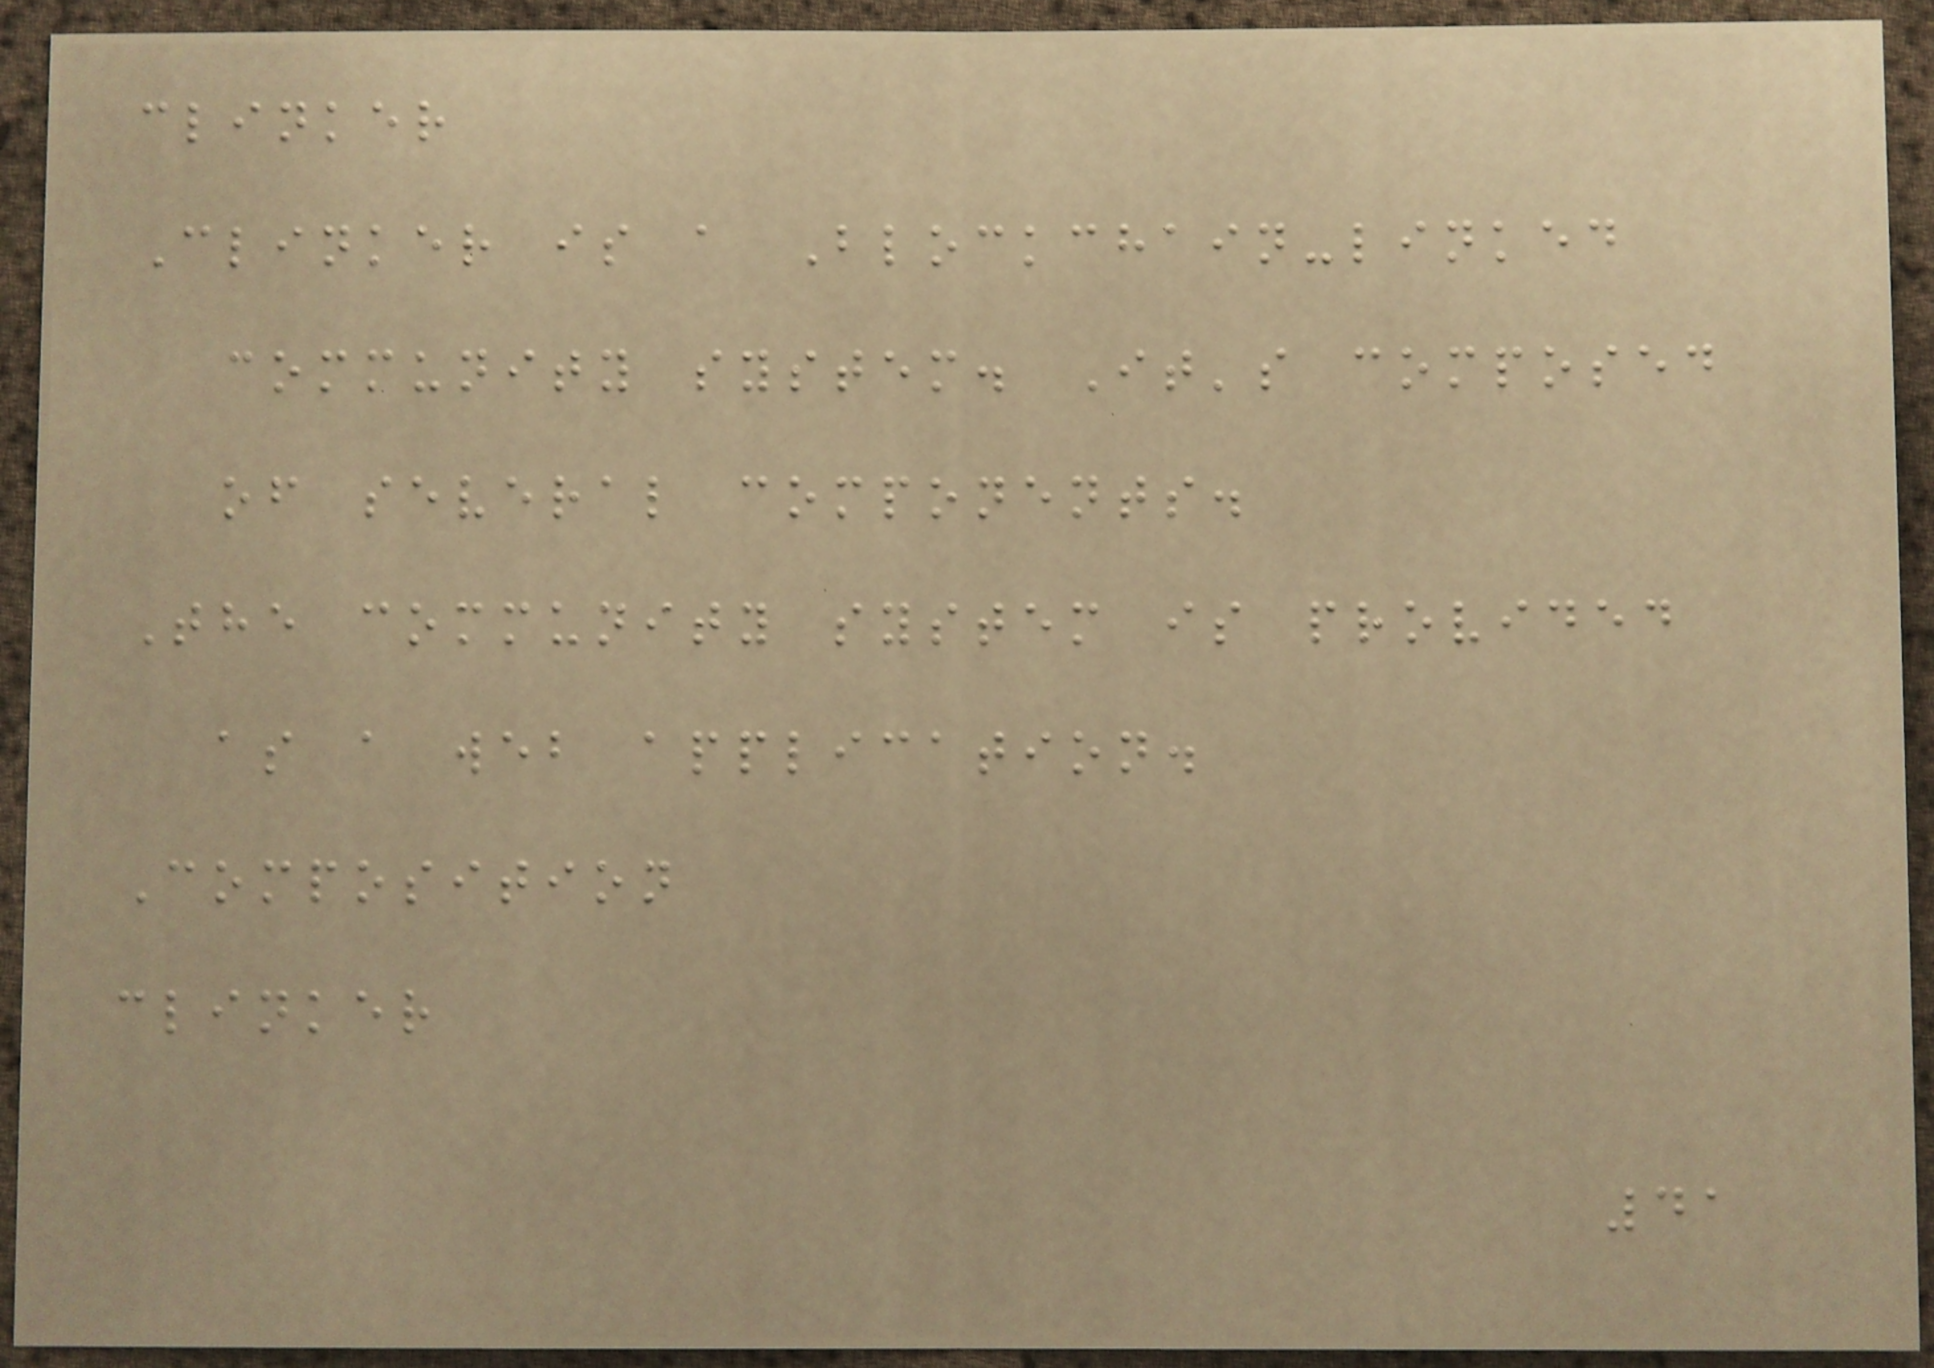clinker
Clinker is a Blockchain-linked
community system. It's composed
of several components.
The community system is provided
as a web application.
Composition
clinker
41
